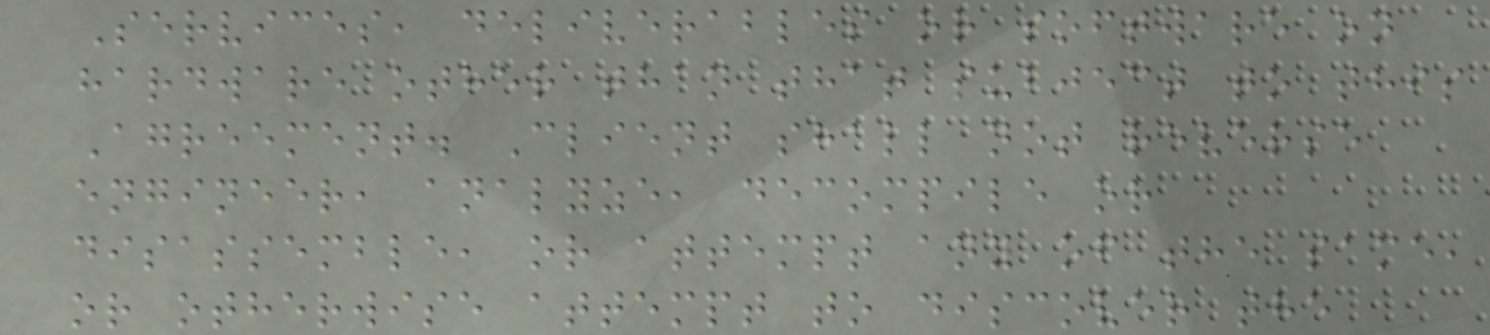Services, deliverables or software on
hardware other than that subject to this
Agreement. Client shall not reverse
engineer, analyze, decompile or
disassemble, or attempt any of the same,
or otherwise attempt to discover the
